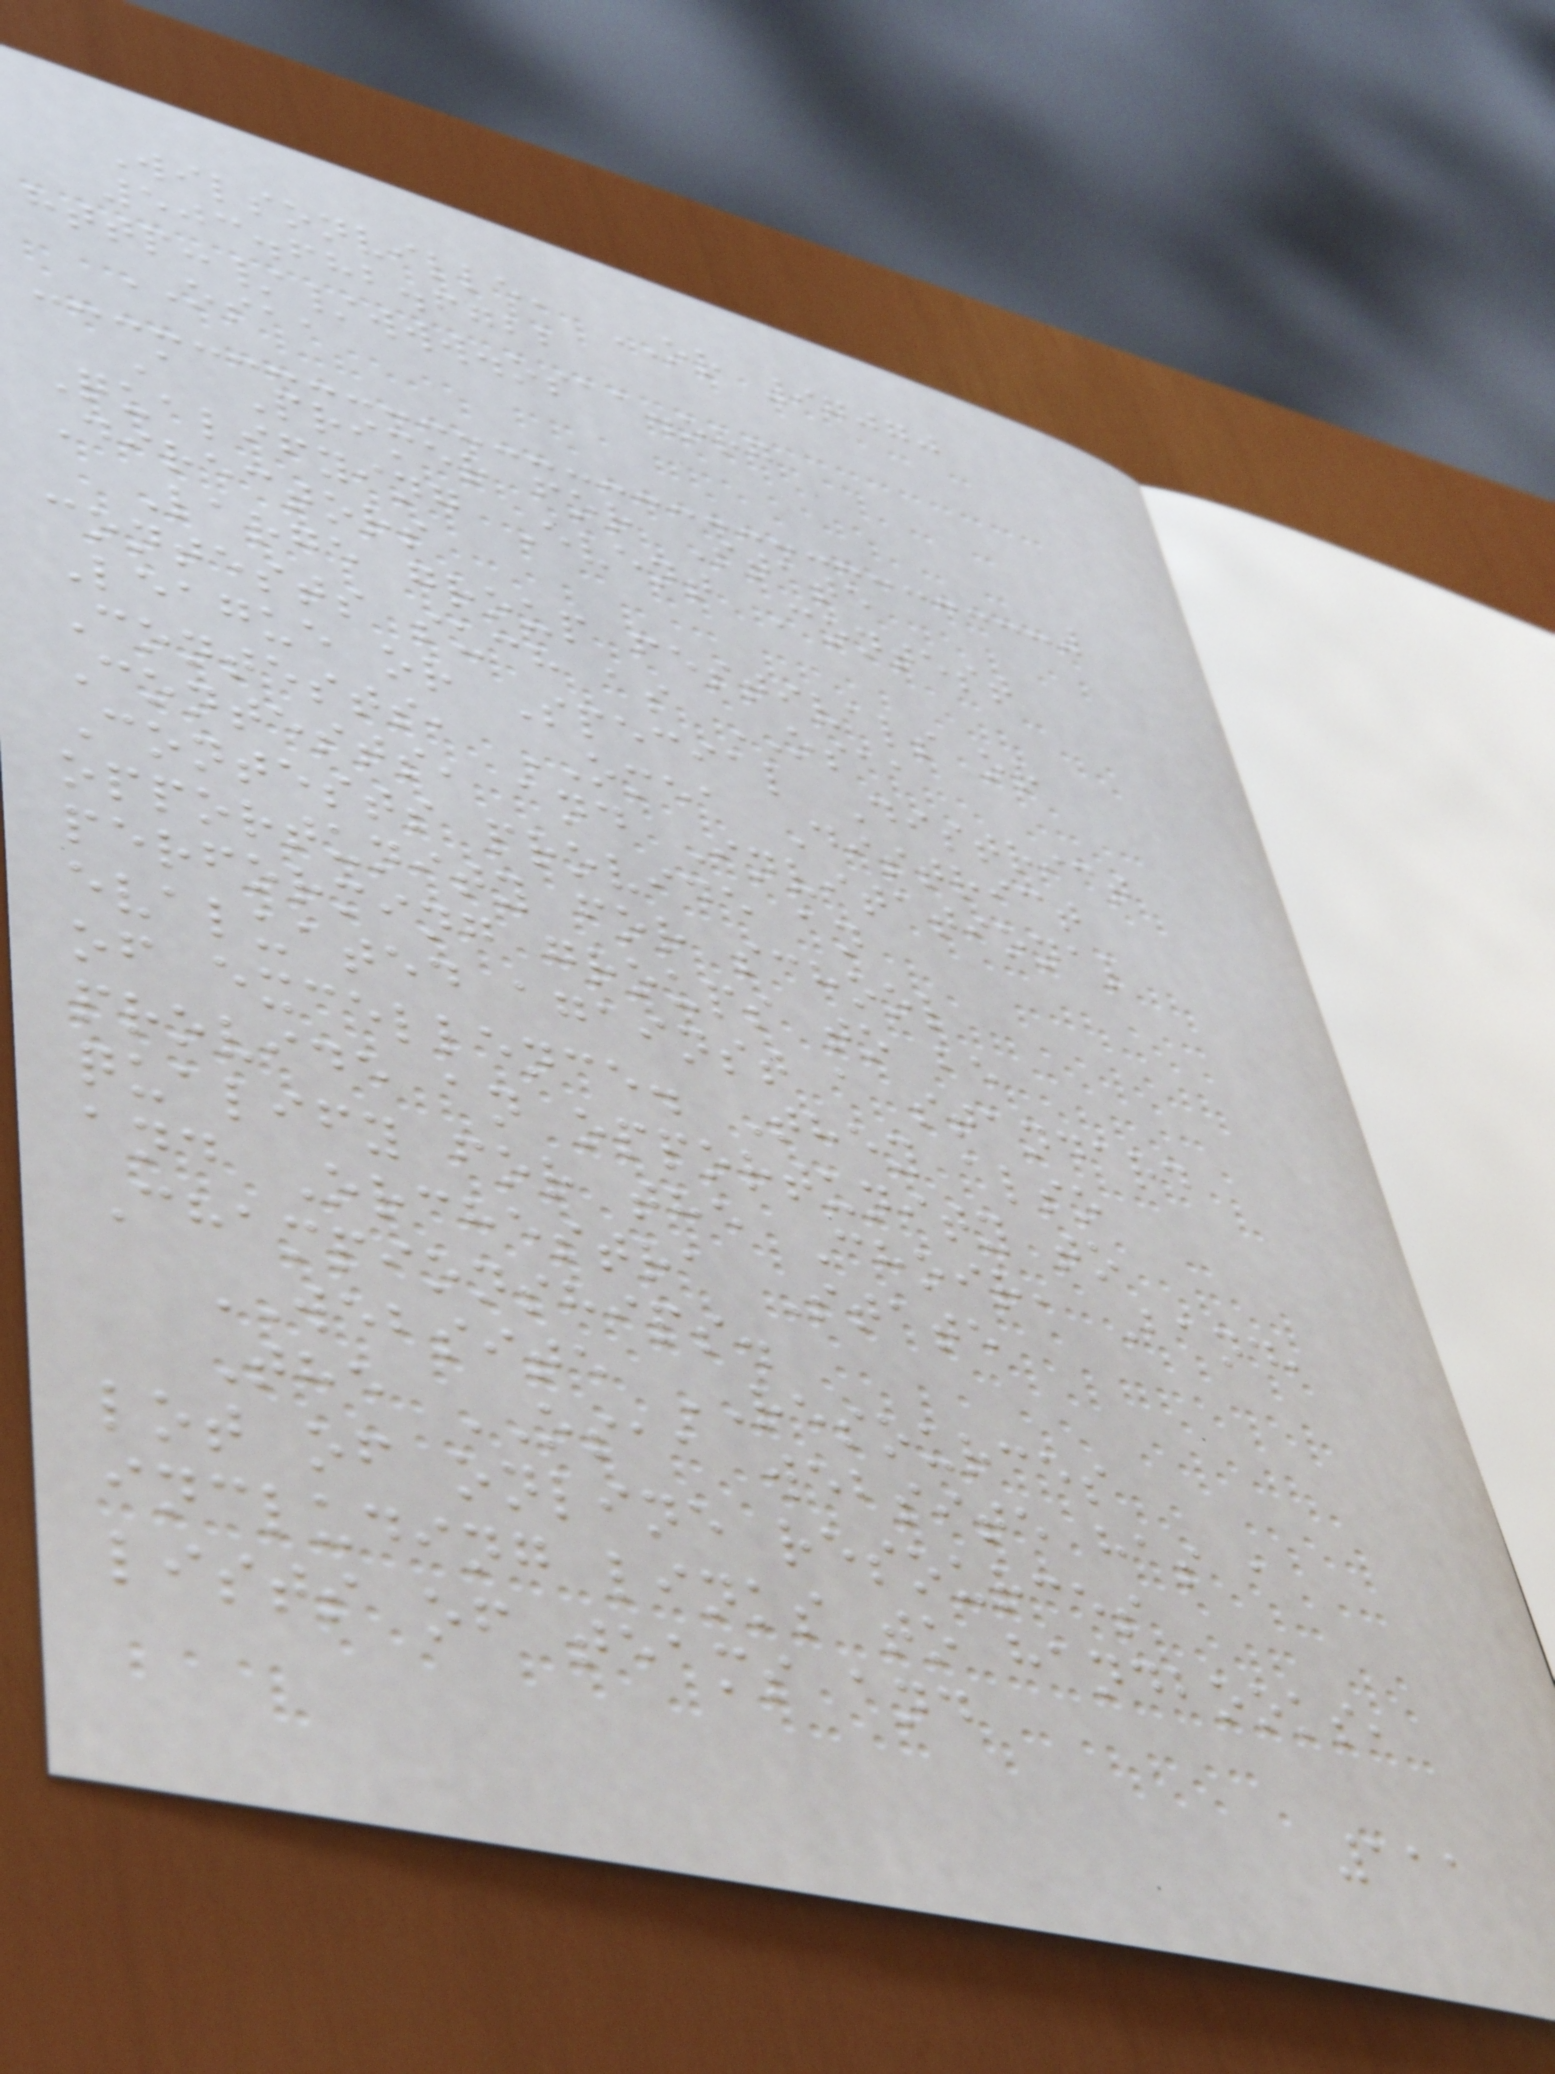Wilsonville, OR 97070
503.682.6722
http://www.osaa.org
OSAA
A Primer for State
Qualifying Event Contest
Directors
Large group festivals or
contests such as OSAA
League or Special District
Contests, OMEA District
Contests, and Invitational
Contests provide an
opportunity for school
performing groups to be
evaluated against a standard
of excellence. They also
provide an opportunity to
qualify for the Choir, Band,
and Orchestra State
Championships.
WEBSITE RESOURCES
The OSAA website has a
lot of online resources
including links to handbooks,
lists of teams and
111
